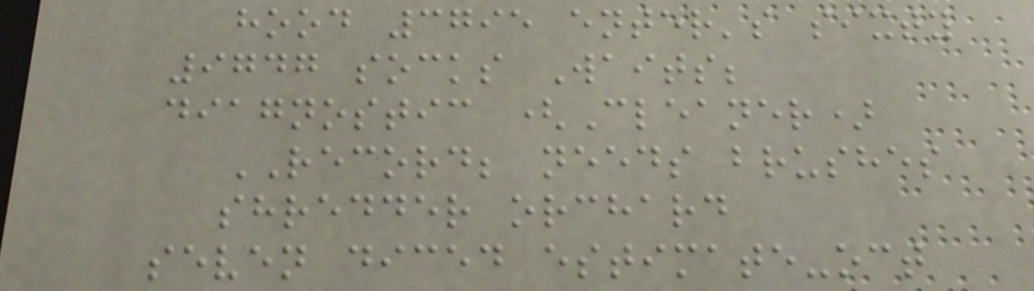hood 3795 enter's sixty
9747 socks Waits;
diagnostic (Cleaner)
RECORD; needs brushes
shredder orchard
seven diced estimate-oct
